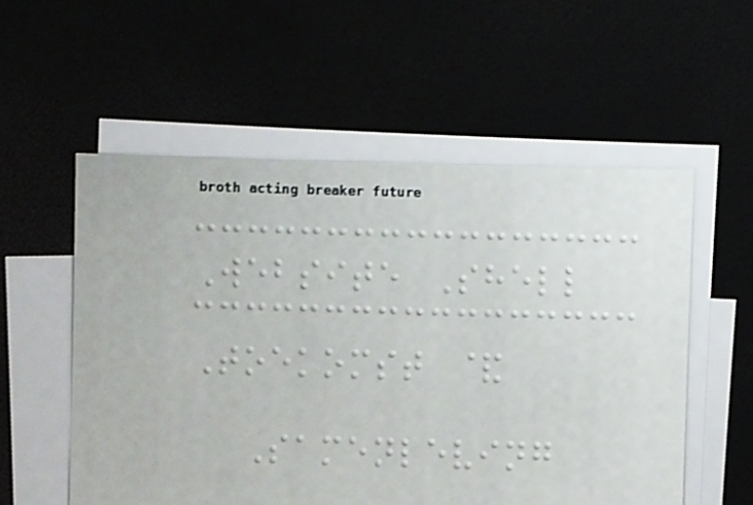Website Shell
Toekomst &
Samenleving
